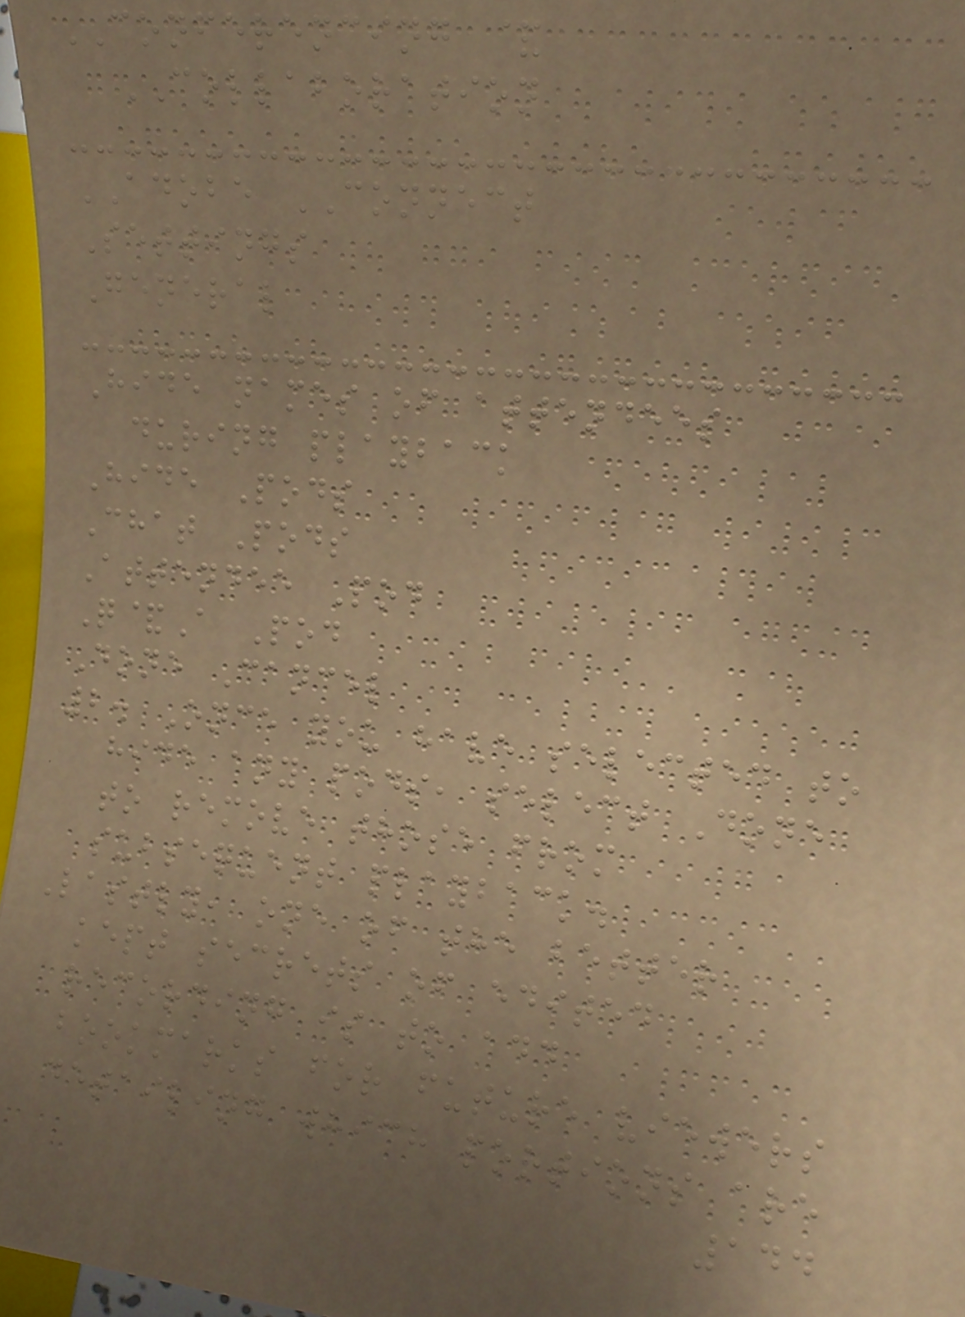CONFERENCING &
COLLABORATION
ADOBE CONNECT
Settings
General
Hide names of attendees
during playback
Hide Pods
Chat Pods
Attendee Pod
Q&A Pod
Done Cancel
2. Once you have selected to
hide any pods, select Done
to remove those from
subsequent playback.
Lastly, one of the better
kept secrets of edited
recording is to add
bookmarks for future viewers
detailing which portions are
144
